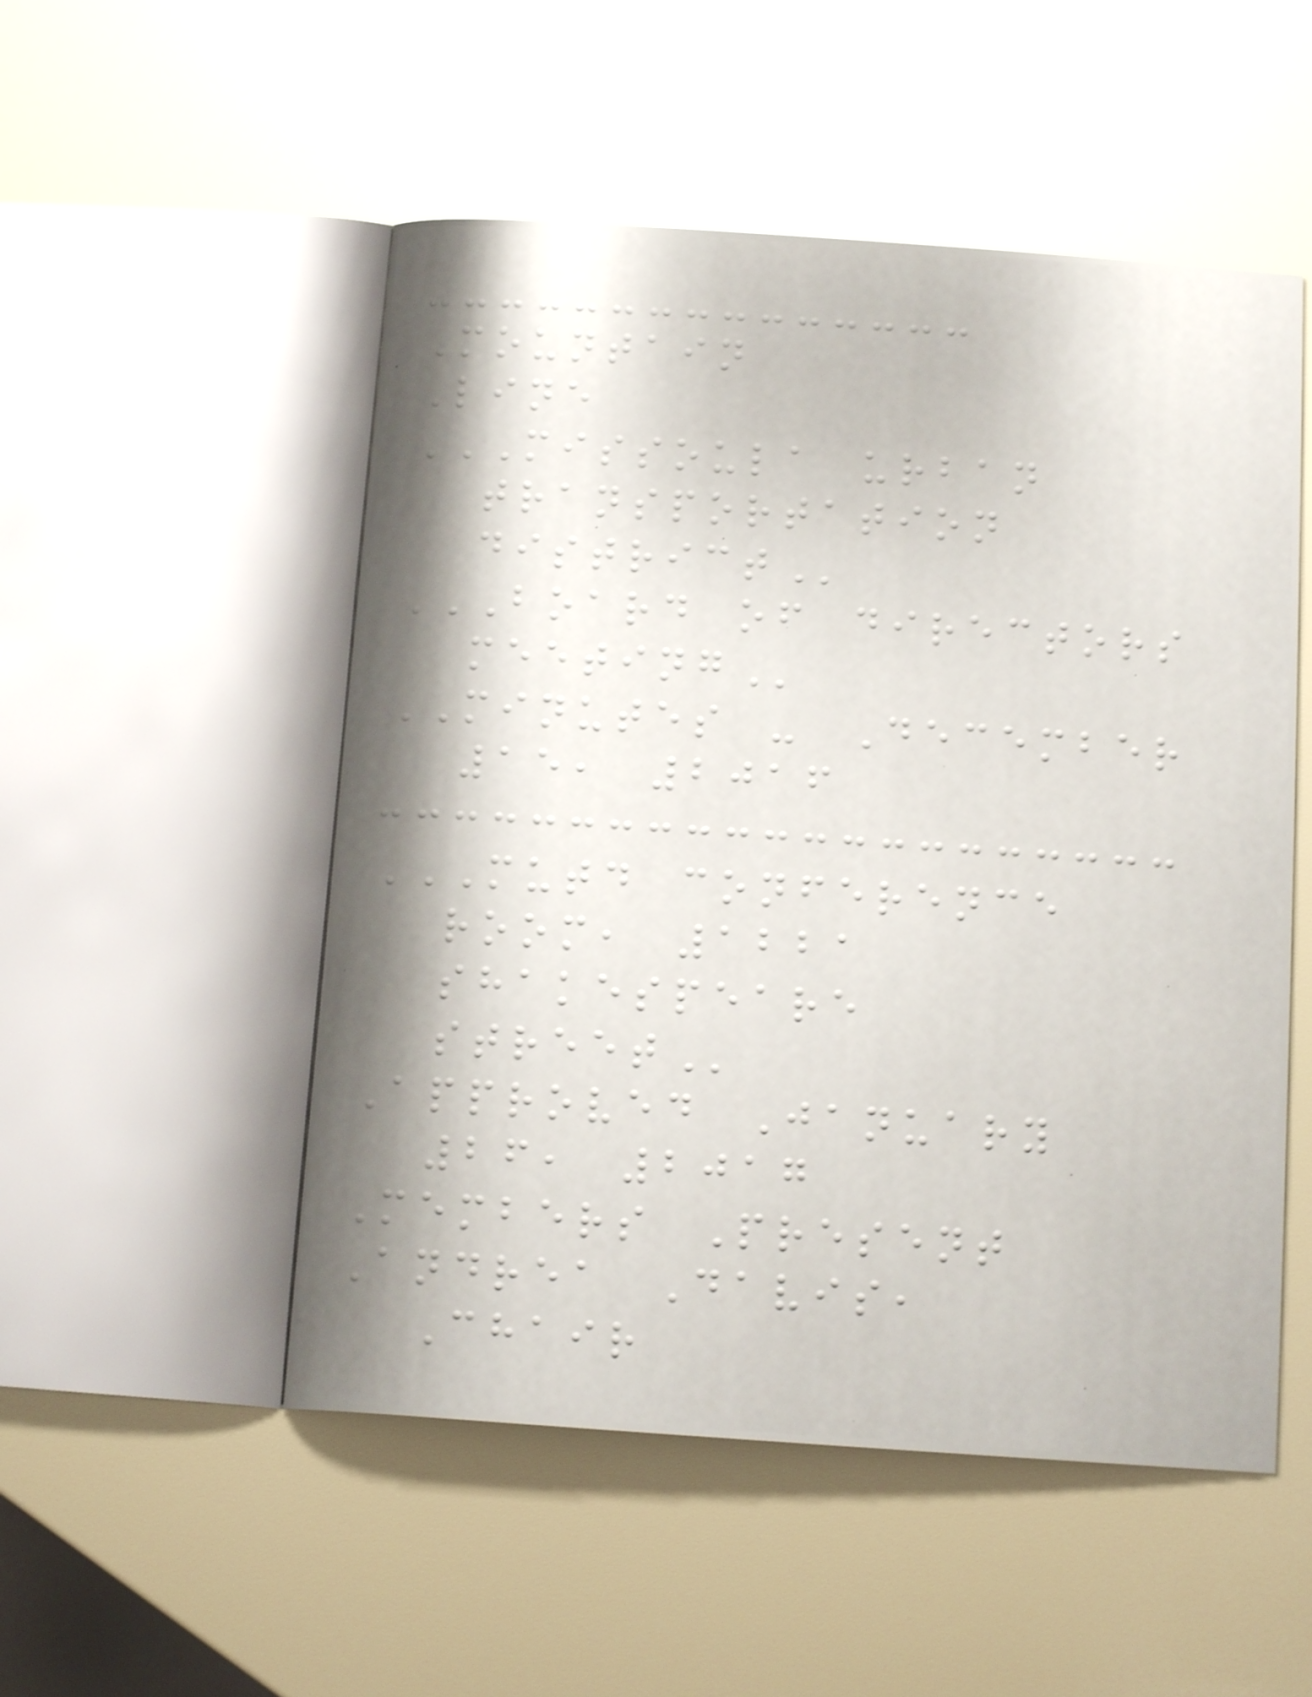Mountain
Line
MISSOULA URBAN
TRANSPORTATION
DISTRICT
BOARD OF DIRECTORS
MEETING
MINUTES - December
15, 2016
MUTD CONFERENCE
ROOM, 1221
SHAKESPEARE
STREET
Approved January
26, 2017
Members Present
Andrea Davis,
Chair
